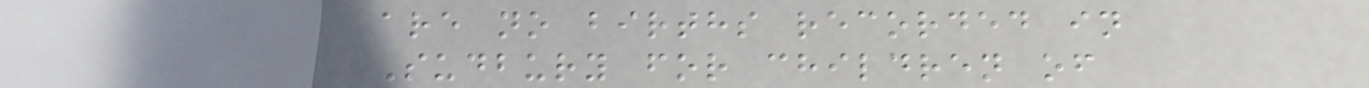are no births recorded in
Sudbury for children of
